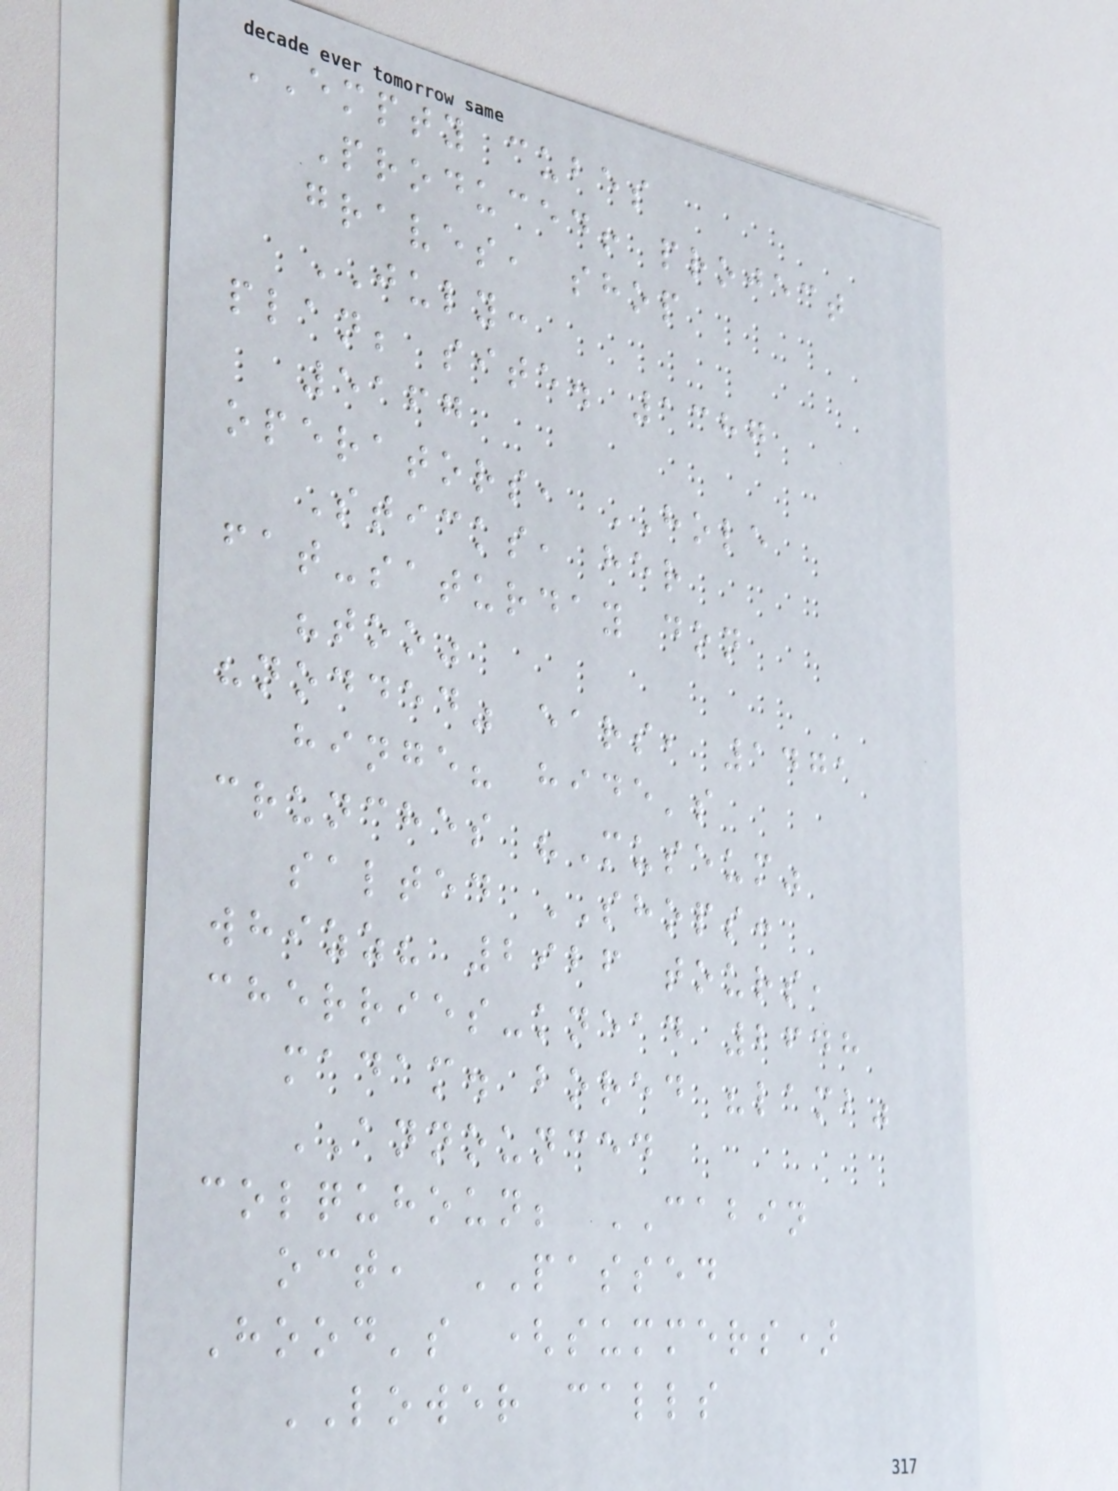EMPTY cubes
Produced! project
graves, shop
JULY:
plan; site. 1387
5167
operators, HOLE
Sticks, her
fat-saturday don
"too"
"nodded" ears, 1471
hinge? hide's
crunches "Museum"
salted SHOPS:
whizz? 2926 tours,
cherries-knead 2648
madam. bored "lamb"
ANNOUNCED
colquhoun; CABIN
oct, PASSED
Hood's (summers)
LOWER calls
